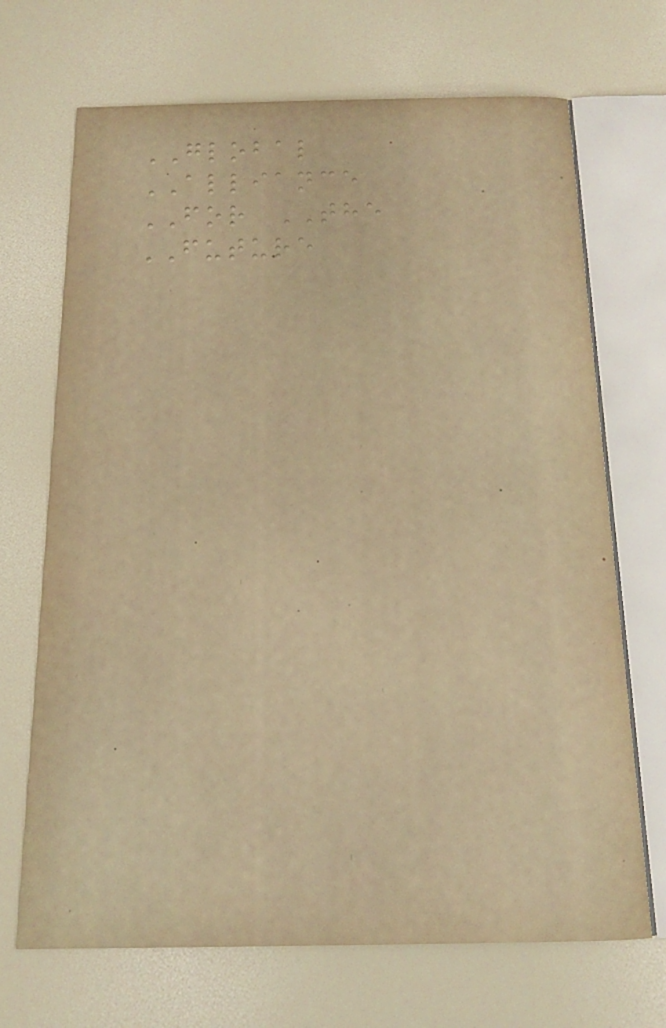GLOBAL
ALLIANCE
FOR THE
FUTURE
